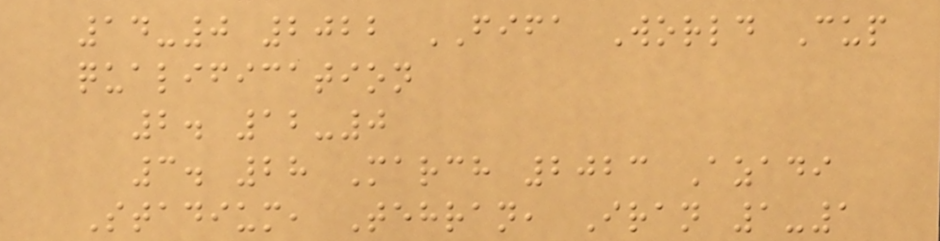14-0 2022 FIFA World Cup
qualification
2. 12-0
3. 28 March 2023 Azadi
Stadium, Tehran, Iran 1-1
